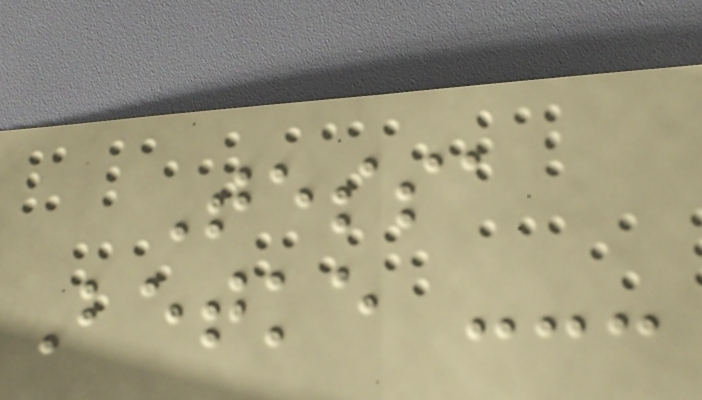Tessa
Betke ---
